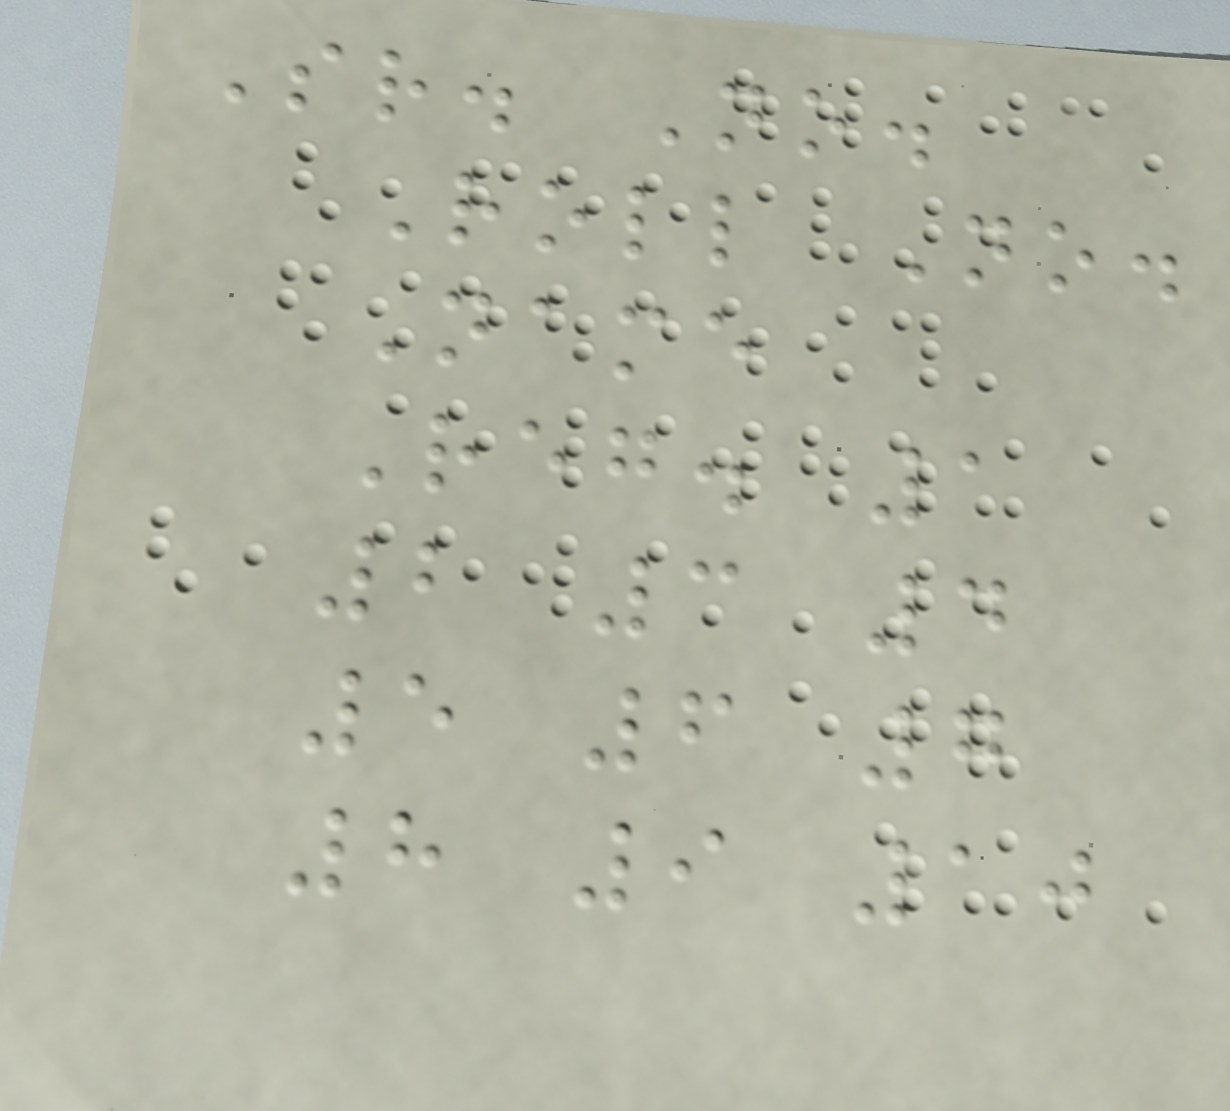Sr. No.
Roll No.
Name
Reg. 1
2 3 4
5 6 7
8 9 10
